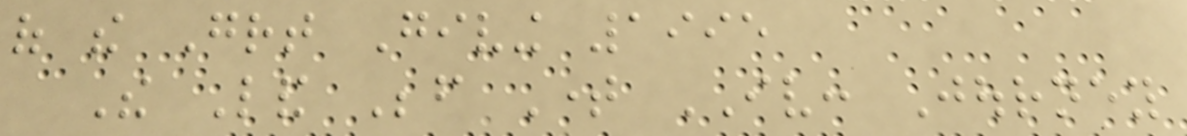of the Great Giving 1995
The Land Before Time IV: Journey
